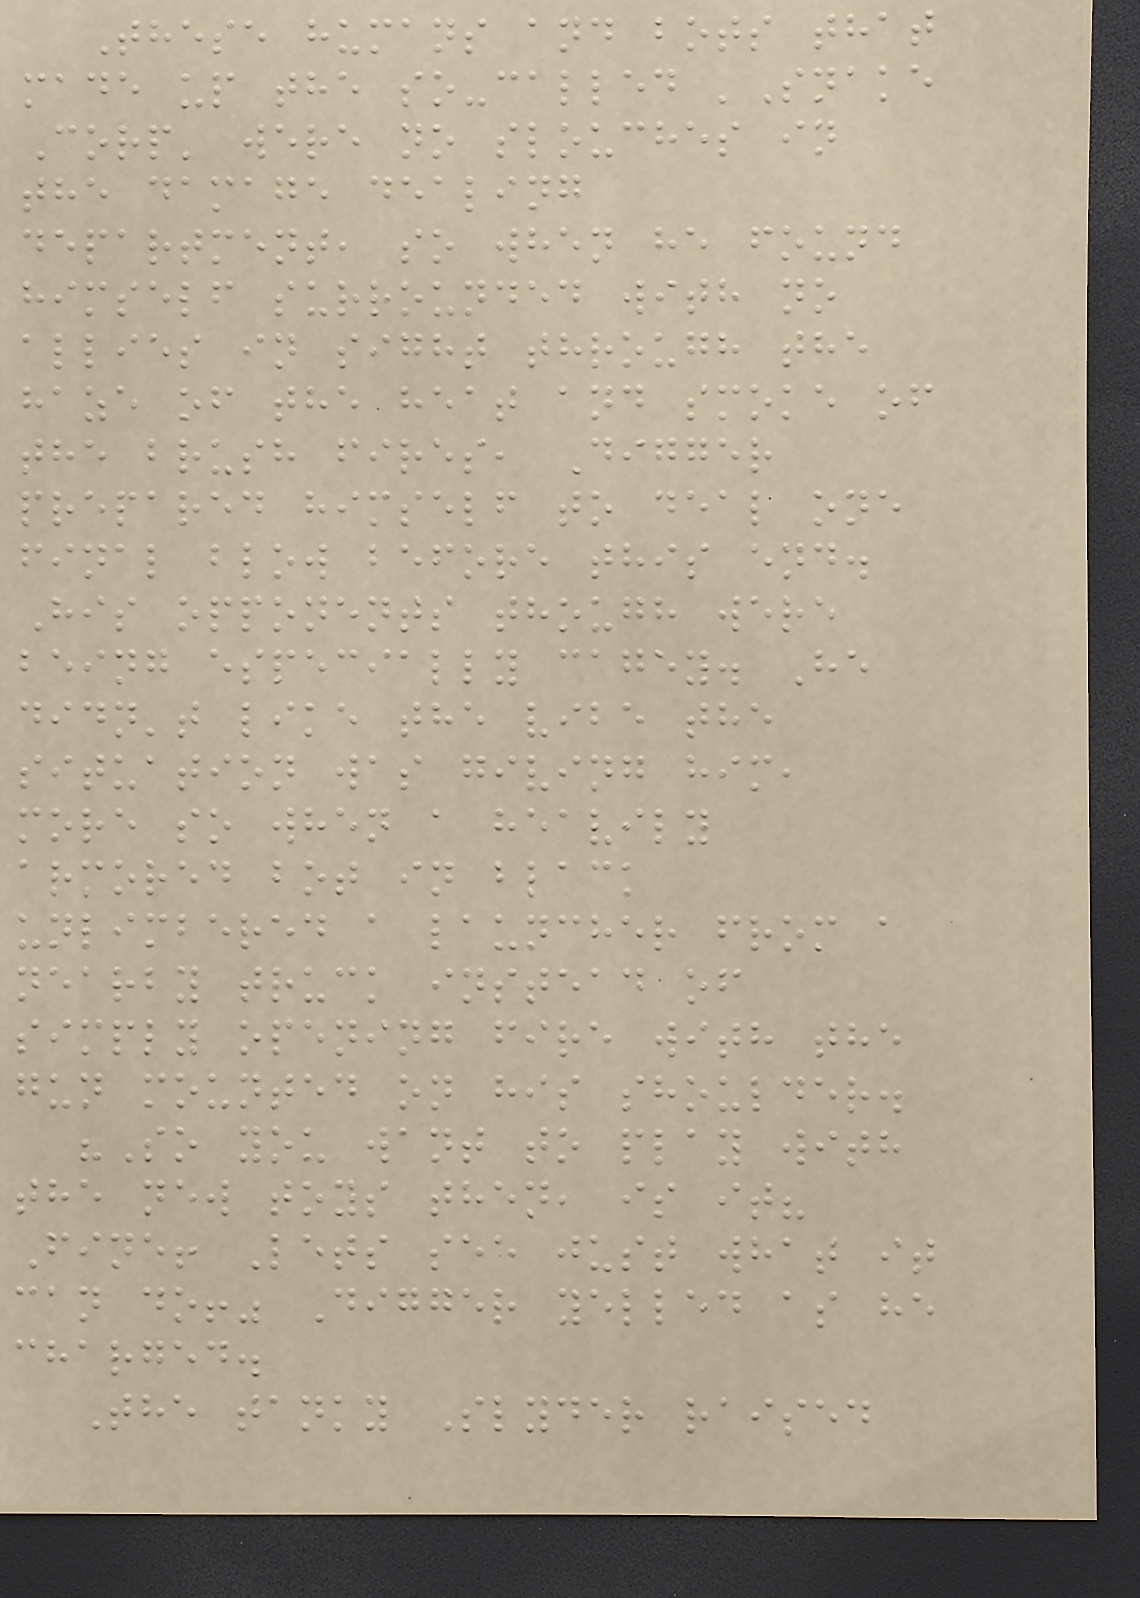These humans and bots that
made up the so-called 'Snake
Corp' were no slouches in
the damage dealing
department, so when he found
himself surrounded with no
allies in sight through the
haze of the heat and smoke of
the brush fires, Digger
prepared himself to deal one
final blow before this end.
His opponents though were
being especially cagey. He
didn't like the vibe the
situation was giving him,
more so when a heavily
armored bot in black
unlimbered a launcher from a
nearby truck instead of
simply opening fire with the
gun mounted on his shoulder.
"So you want to play with
the new toys then, is it?
Fine! Lets see just what it
can do!" Digger yelled as he
charged.
The tanky Slyder raised
